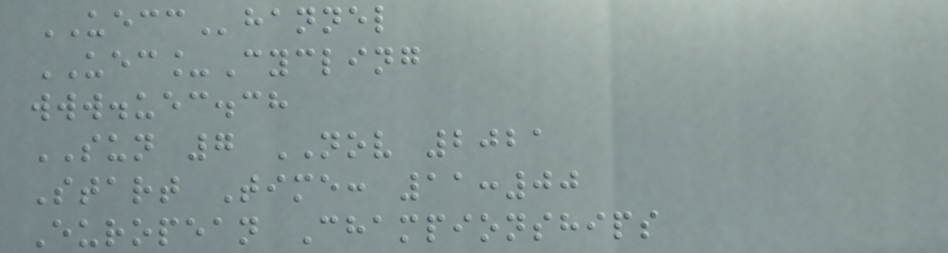UECChannel
UEC_Cycling
www.uec.ch
SUN 7 NOV 2021
Start Time: 11:00
European Championships
